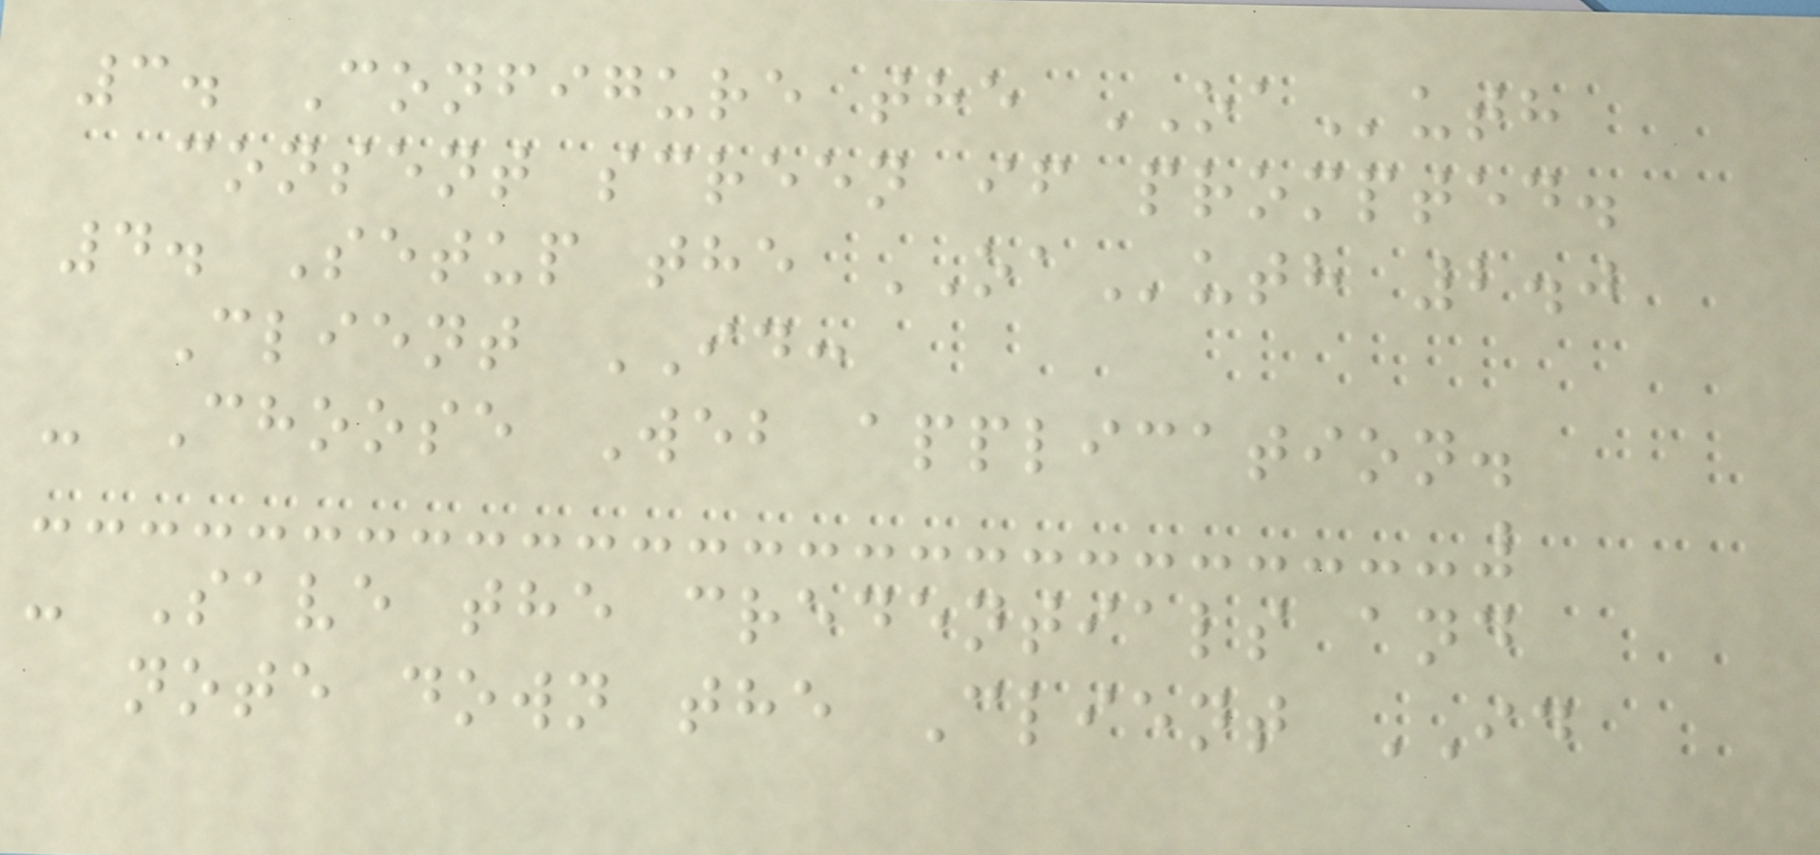3. Configure the OAuth
consent screen if prompted.
4. Setup the OAuth 2.0
Client ID:
- Choose Web application.
- Save the credentials and
note down the Client ID
